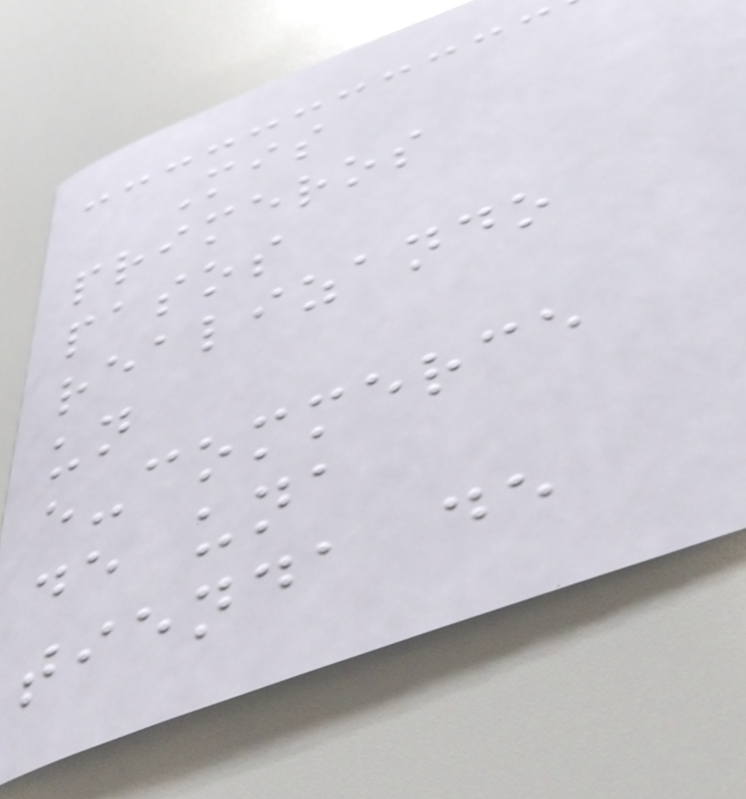Mis
primeros
pasos
realizando
un
e-commerce
de una
tienda de
